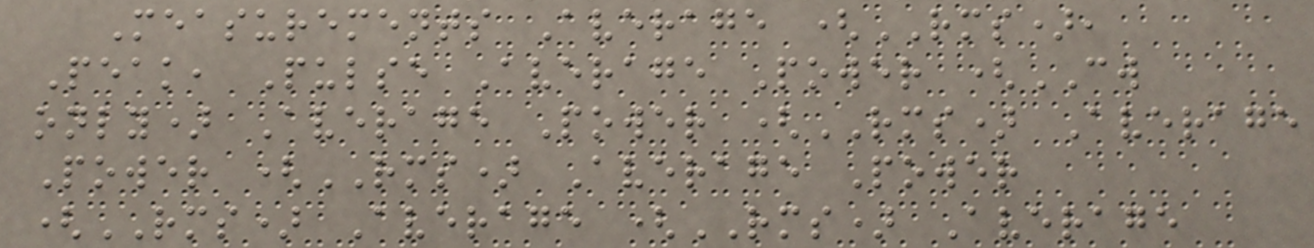Measurements Average (RMS),
Peak, Pulse Average Power (CW
only) Average Power (RMS) Average
Power (RMS) Average Power
(RMS) Average (RMS) Average
